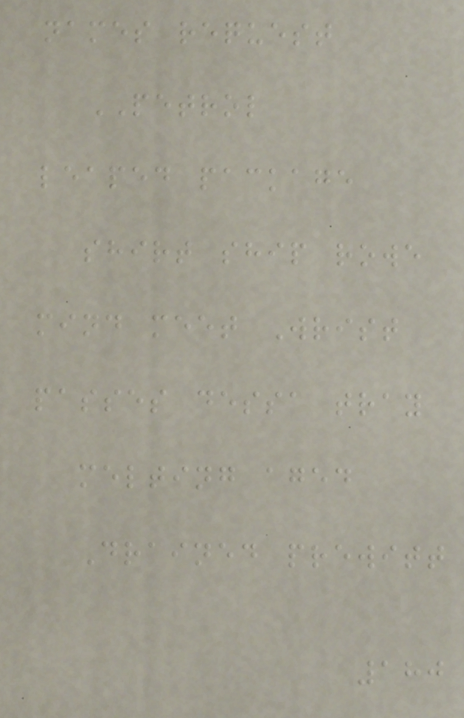names request
PETROL
leaped package
shirt ship rowe
mind meet Wrist
passes dessa tray
melting aged
Drained prewitt
180
